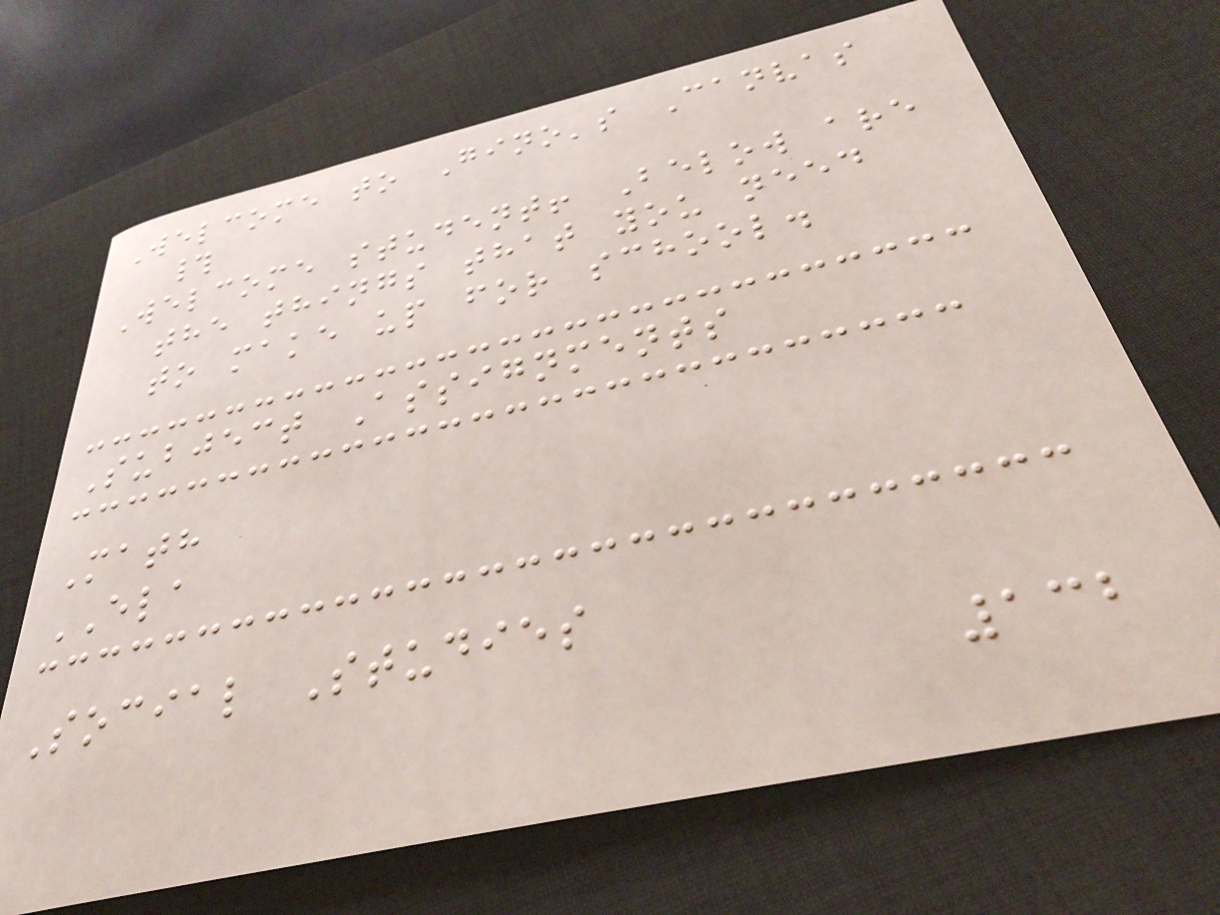Welcome to Gino's Canvas
#
Welcome student! Below are
the things that you need
to make up for school.
Subject Assignments
Math
ELA
Social Studies
132
